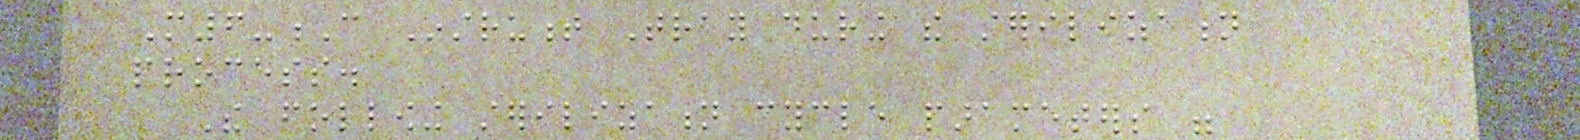M6-C Instrument Tray during the sterilization
process.
The following sterilization cycle parameters were
